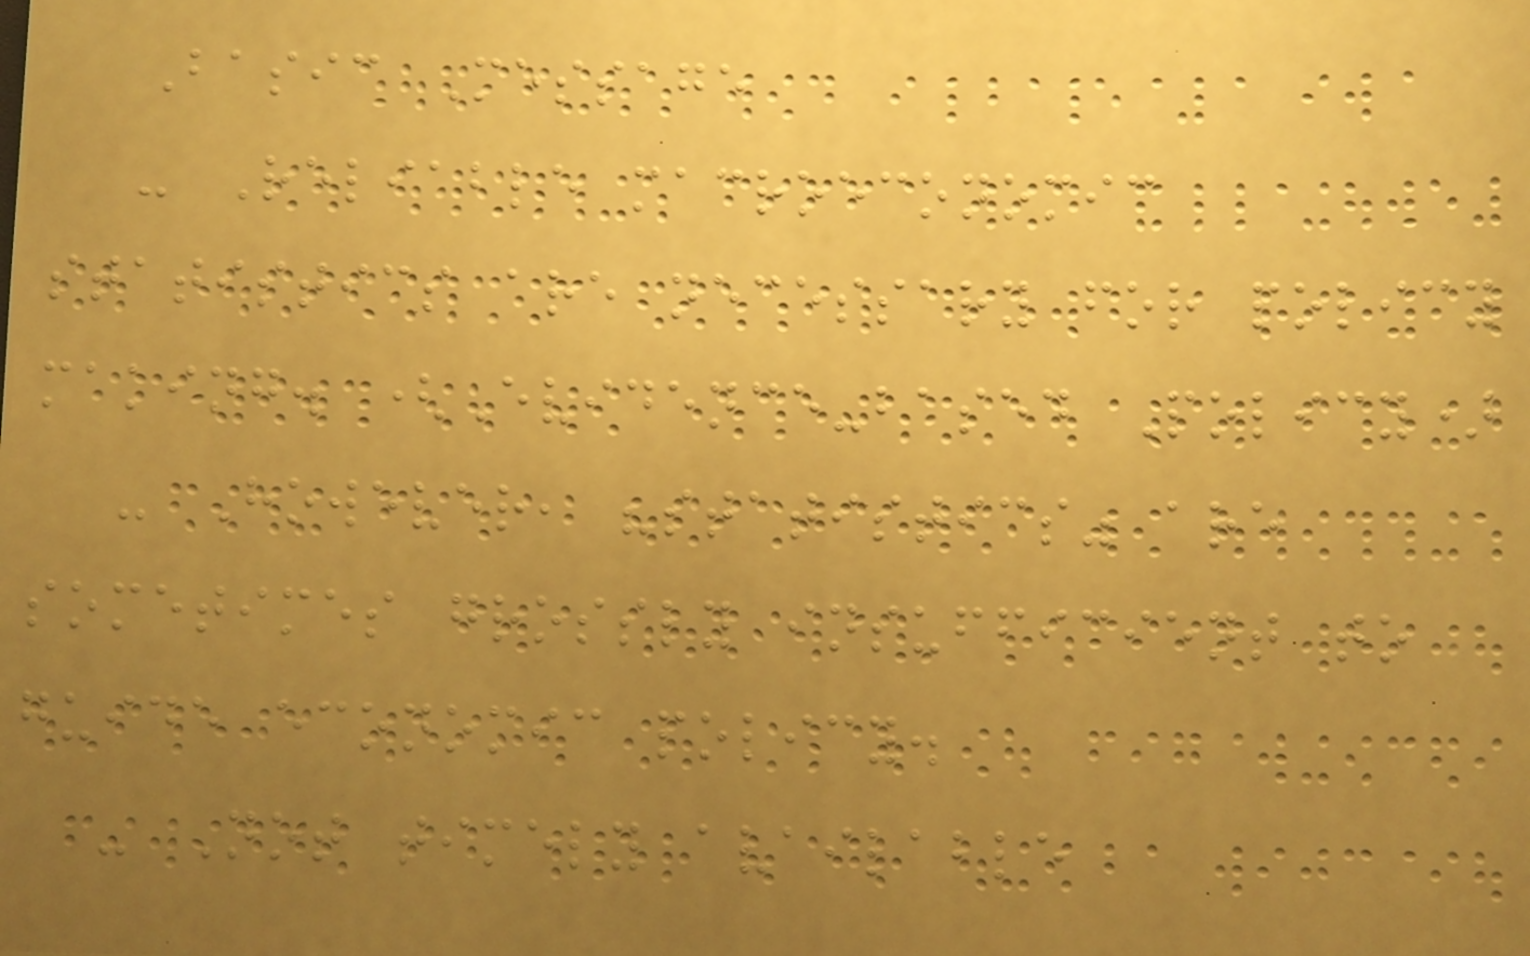Basic Message
- Reliable macroeconomic
statistics are necessary for policy
making. (Evidence-based Policy)
- However, "statistics" are
sometimes grossly insufficient to
guide economic policy.
- Not timely available
